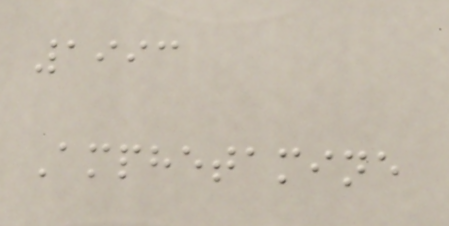1993
Amphetamine
